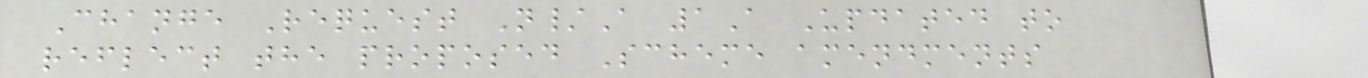Change Request N/A 1A Updated to
reflect the proposed Scheme amendments
